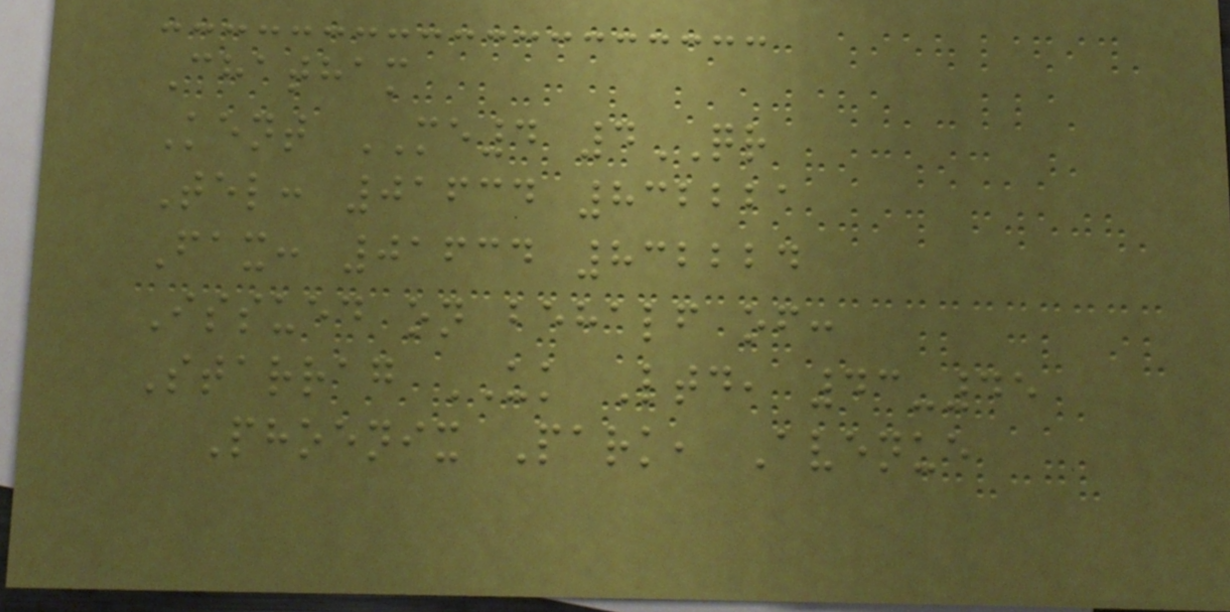Chatham
Kent ME4 4QR
Tel: 01634 832221
Fax: 01634 832224
Issued on behalf of:
Starrag UK Ltd, 43-45
Phoenix Park, Avenue
